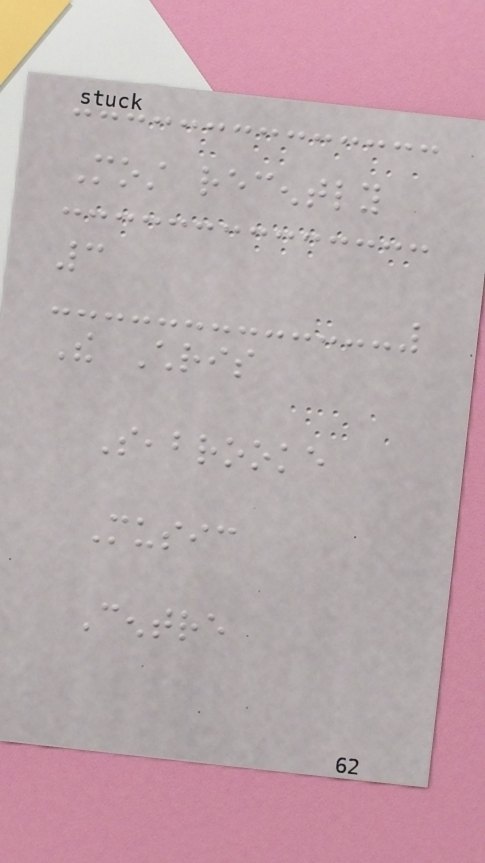Most recently
3
The Chris
Seabrooke
Music
Centre
